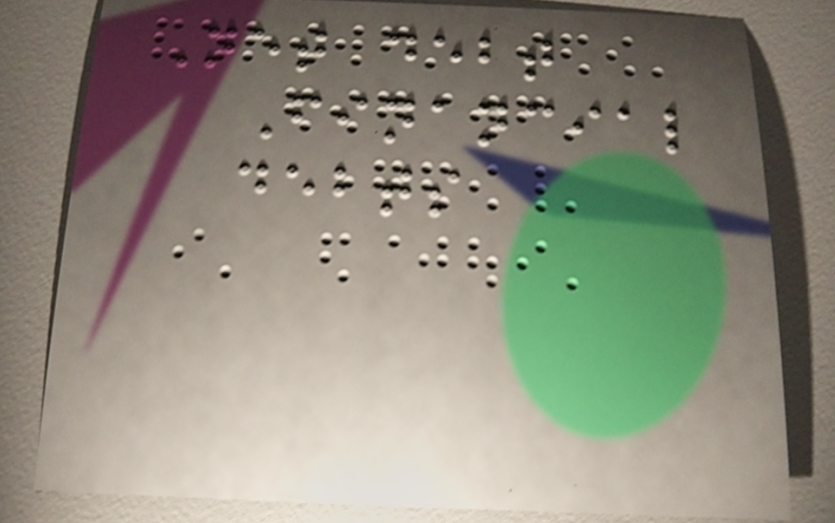Net debt
Financial
debts
